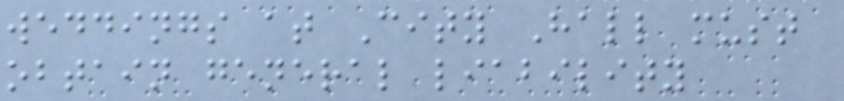weddings at City Hall must
obtain general liability
